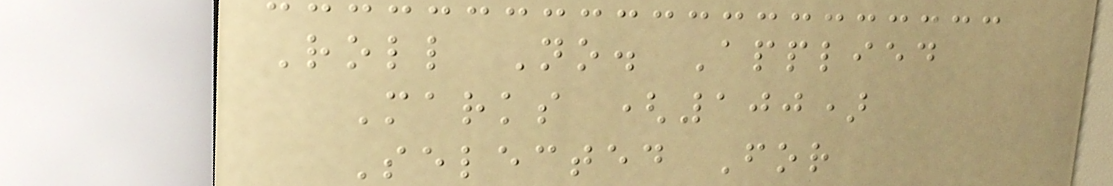Roll No. Applied
Marks (100)
Selected For
